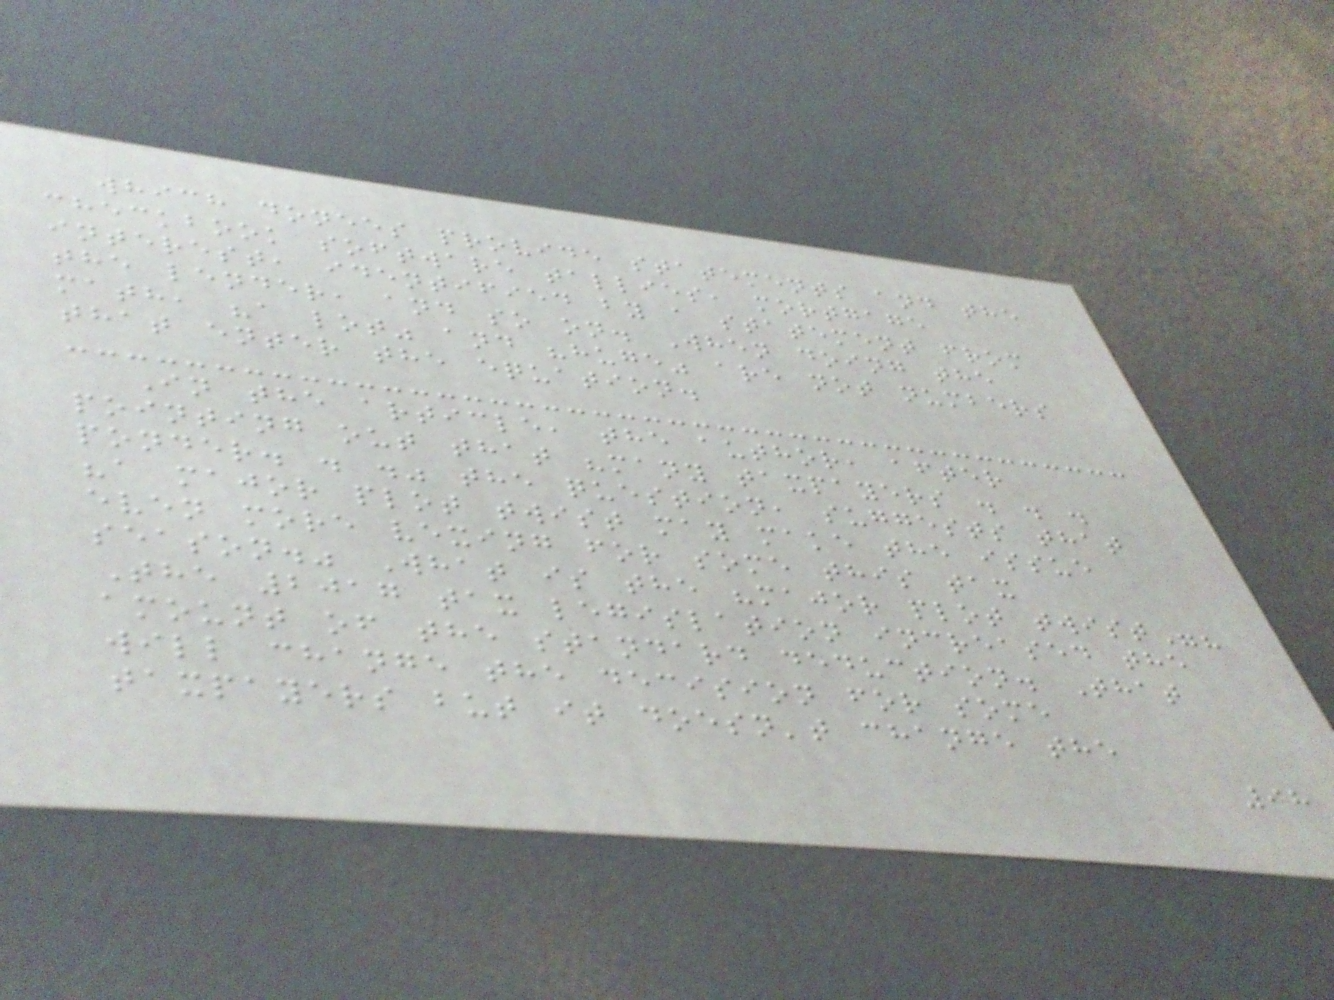which donees provide statements and the
checkbook software tallies, mortgage
interest, identified by a statement from
the lender, and so on. When doing the
math, "a lot" and "huge" are not numbers
that enter the equation.
In the article, the author, after
pointing out that "many taxpayers . . .
ponder. . ." the question, suggests that
"a major plot twist may make the issue
even more vexing for some this tax
season." What is the "major plot twist"?
The 2017 tax legislation increased the
amount of the standard deduction. That
will change the decision for some
taxpayers but it doesn't change the
98
